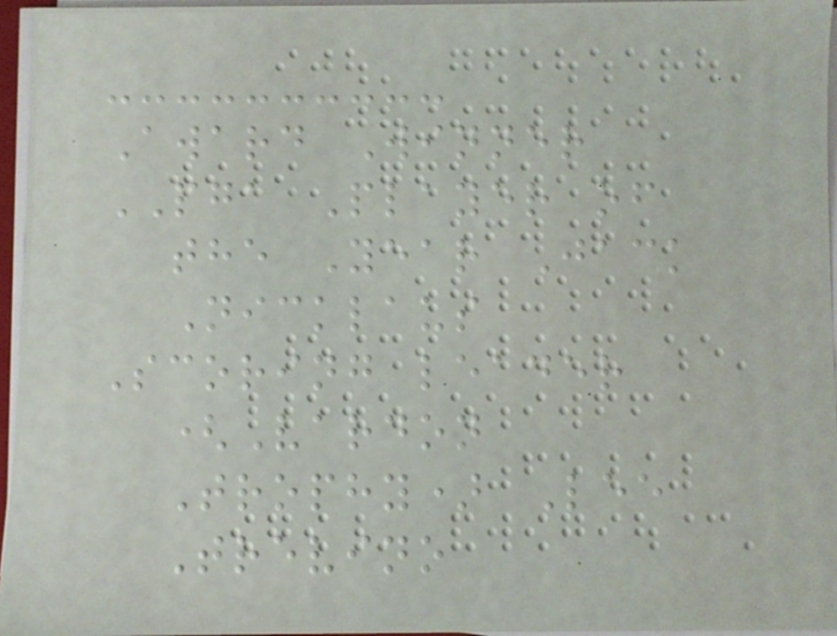Award Winner
PGA Player of
the Year Jack
Nicklaus
Scoring leader
(Vardon
Trophy) Lee
Trevino
